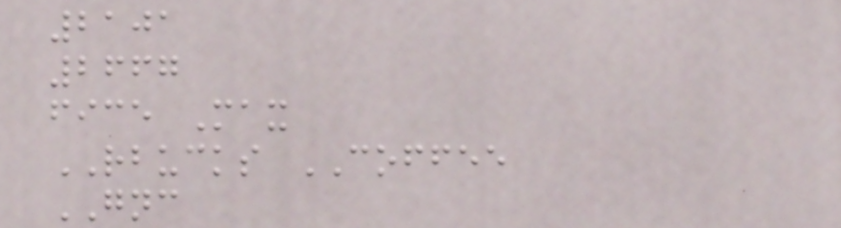2101
2667
fice Max
RBUCKS COFFEE
GNC
